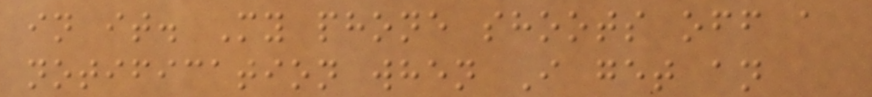in it. My phone shoots off a
notification when I get an
